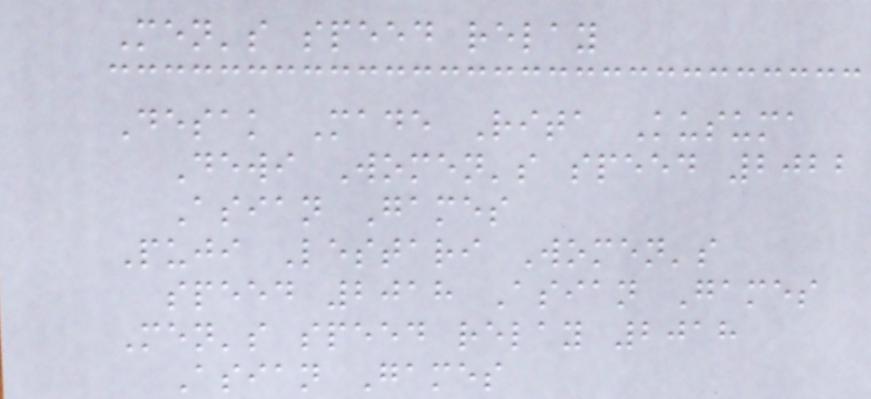Men's speed relay
Desak Made Rita Kusuma
Dewi Women's speed 2022
Asian Games
Puji Lestari Women's
speed 2018 Asian Games
Men's speed relay 2018
Asian Games
